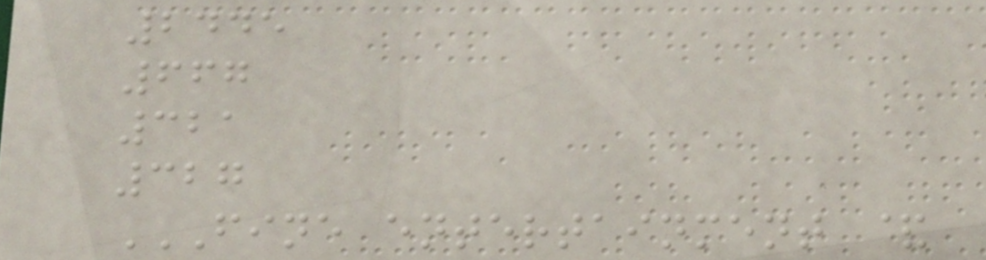2445
667
321
327
FINE ENTERTAINMENT &
